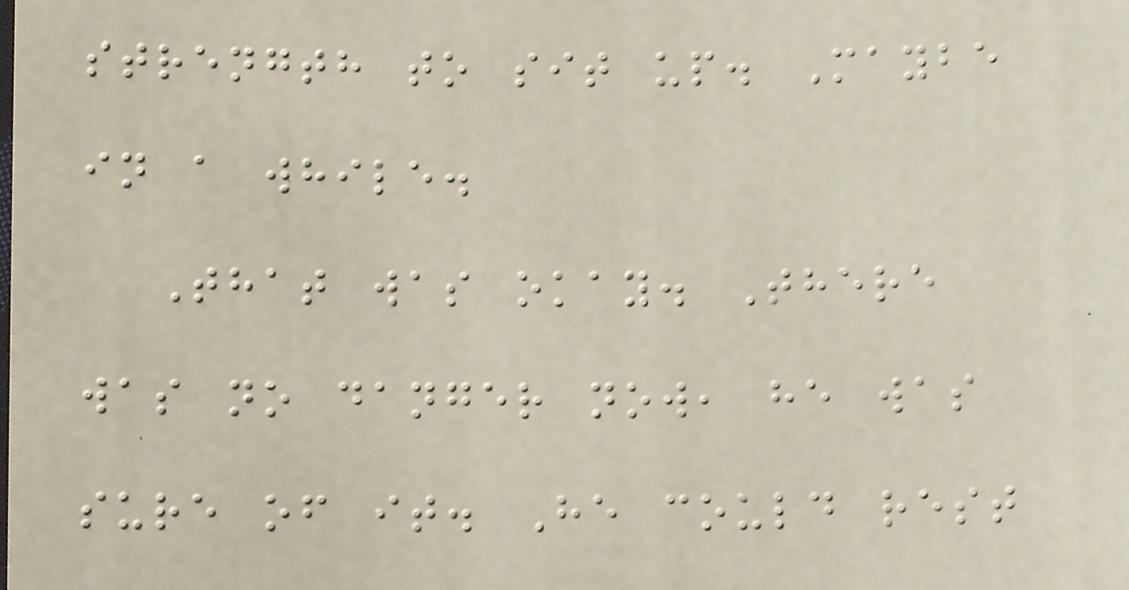strength to sit up. Maybe
in a while.
That was okay. There
was no danger now, he was
sure of it. He could rest
